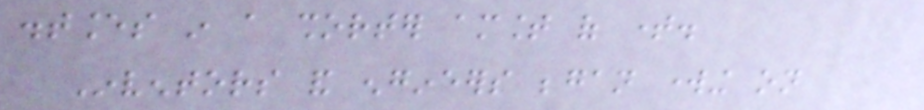distances in a shorter amount of time.
Inventors and engineers began working on
